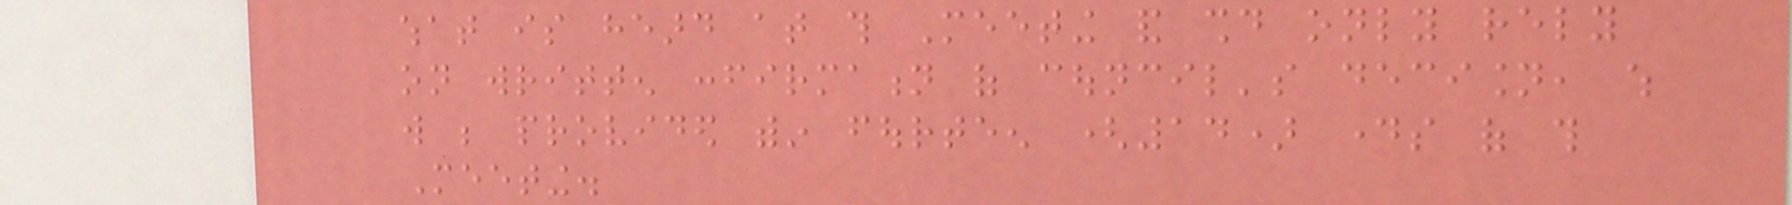what is heard at this Meeting and should only rely
on written confirmation of council's decision, which
will be provided within fourteen (14) days of this
Meeting.
